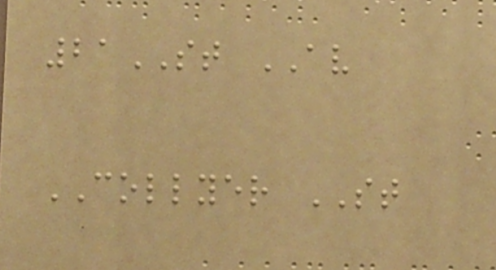21ST AV
COLLYER ST
